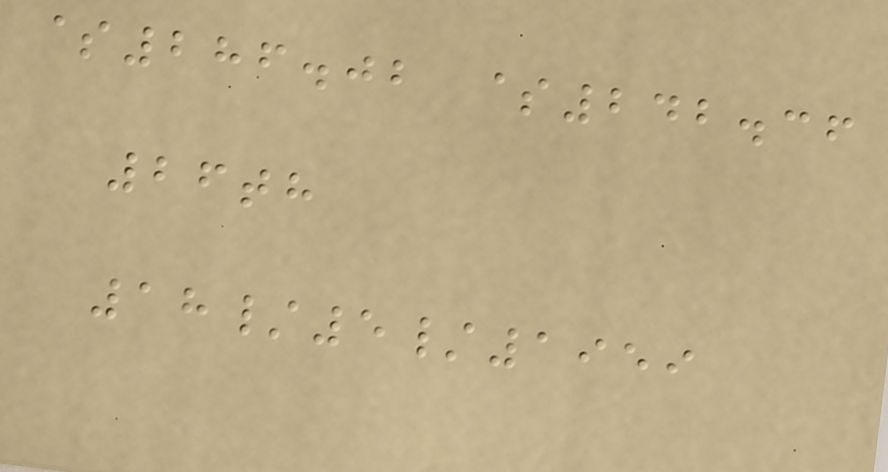$286.02 $242.36
26th
18/5/1959
